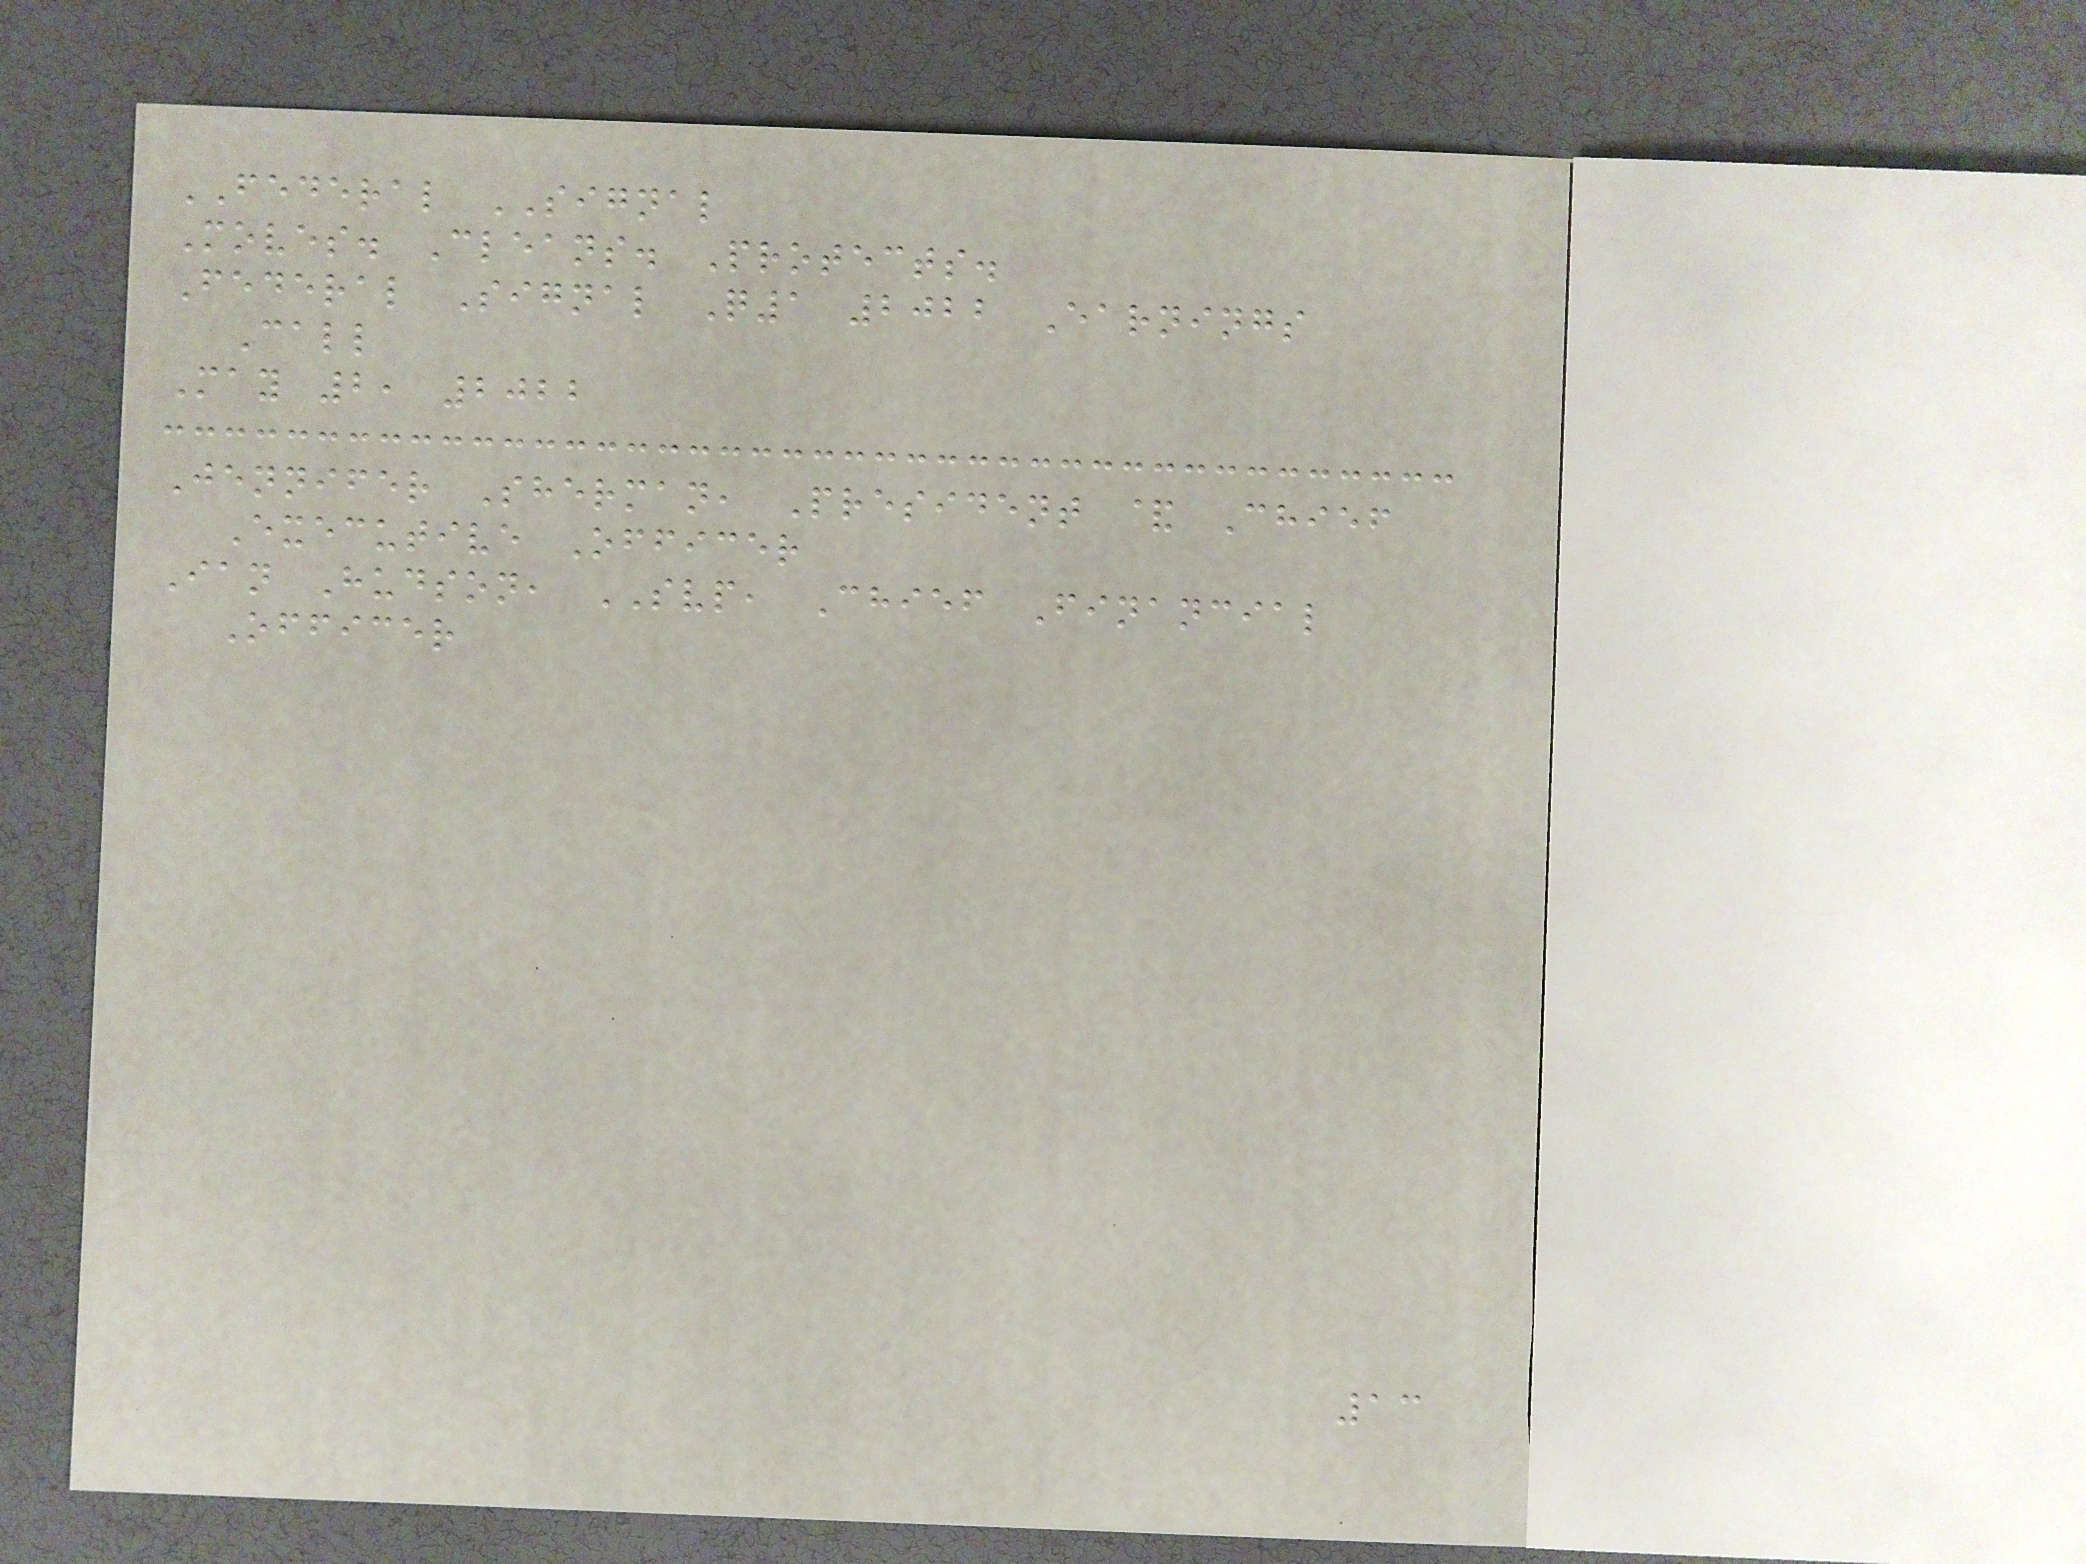FEDERAL SIGNAL
Moves. Cleans. Protects.
Federal Signal Q1 2022 Earnings
Call
May 2, 2022
Jennifer Sherman, President & Chief
Executive Officer
Ian Hudson, SVP, Chief Financial
Officer
13
